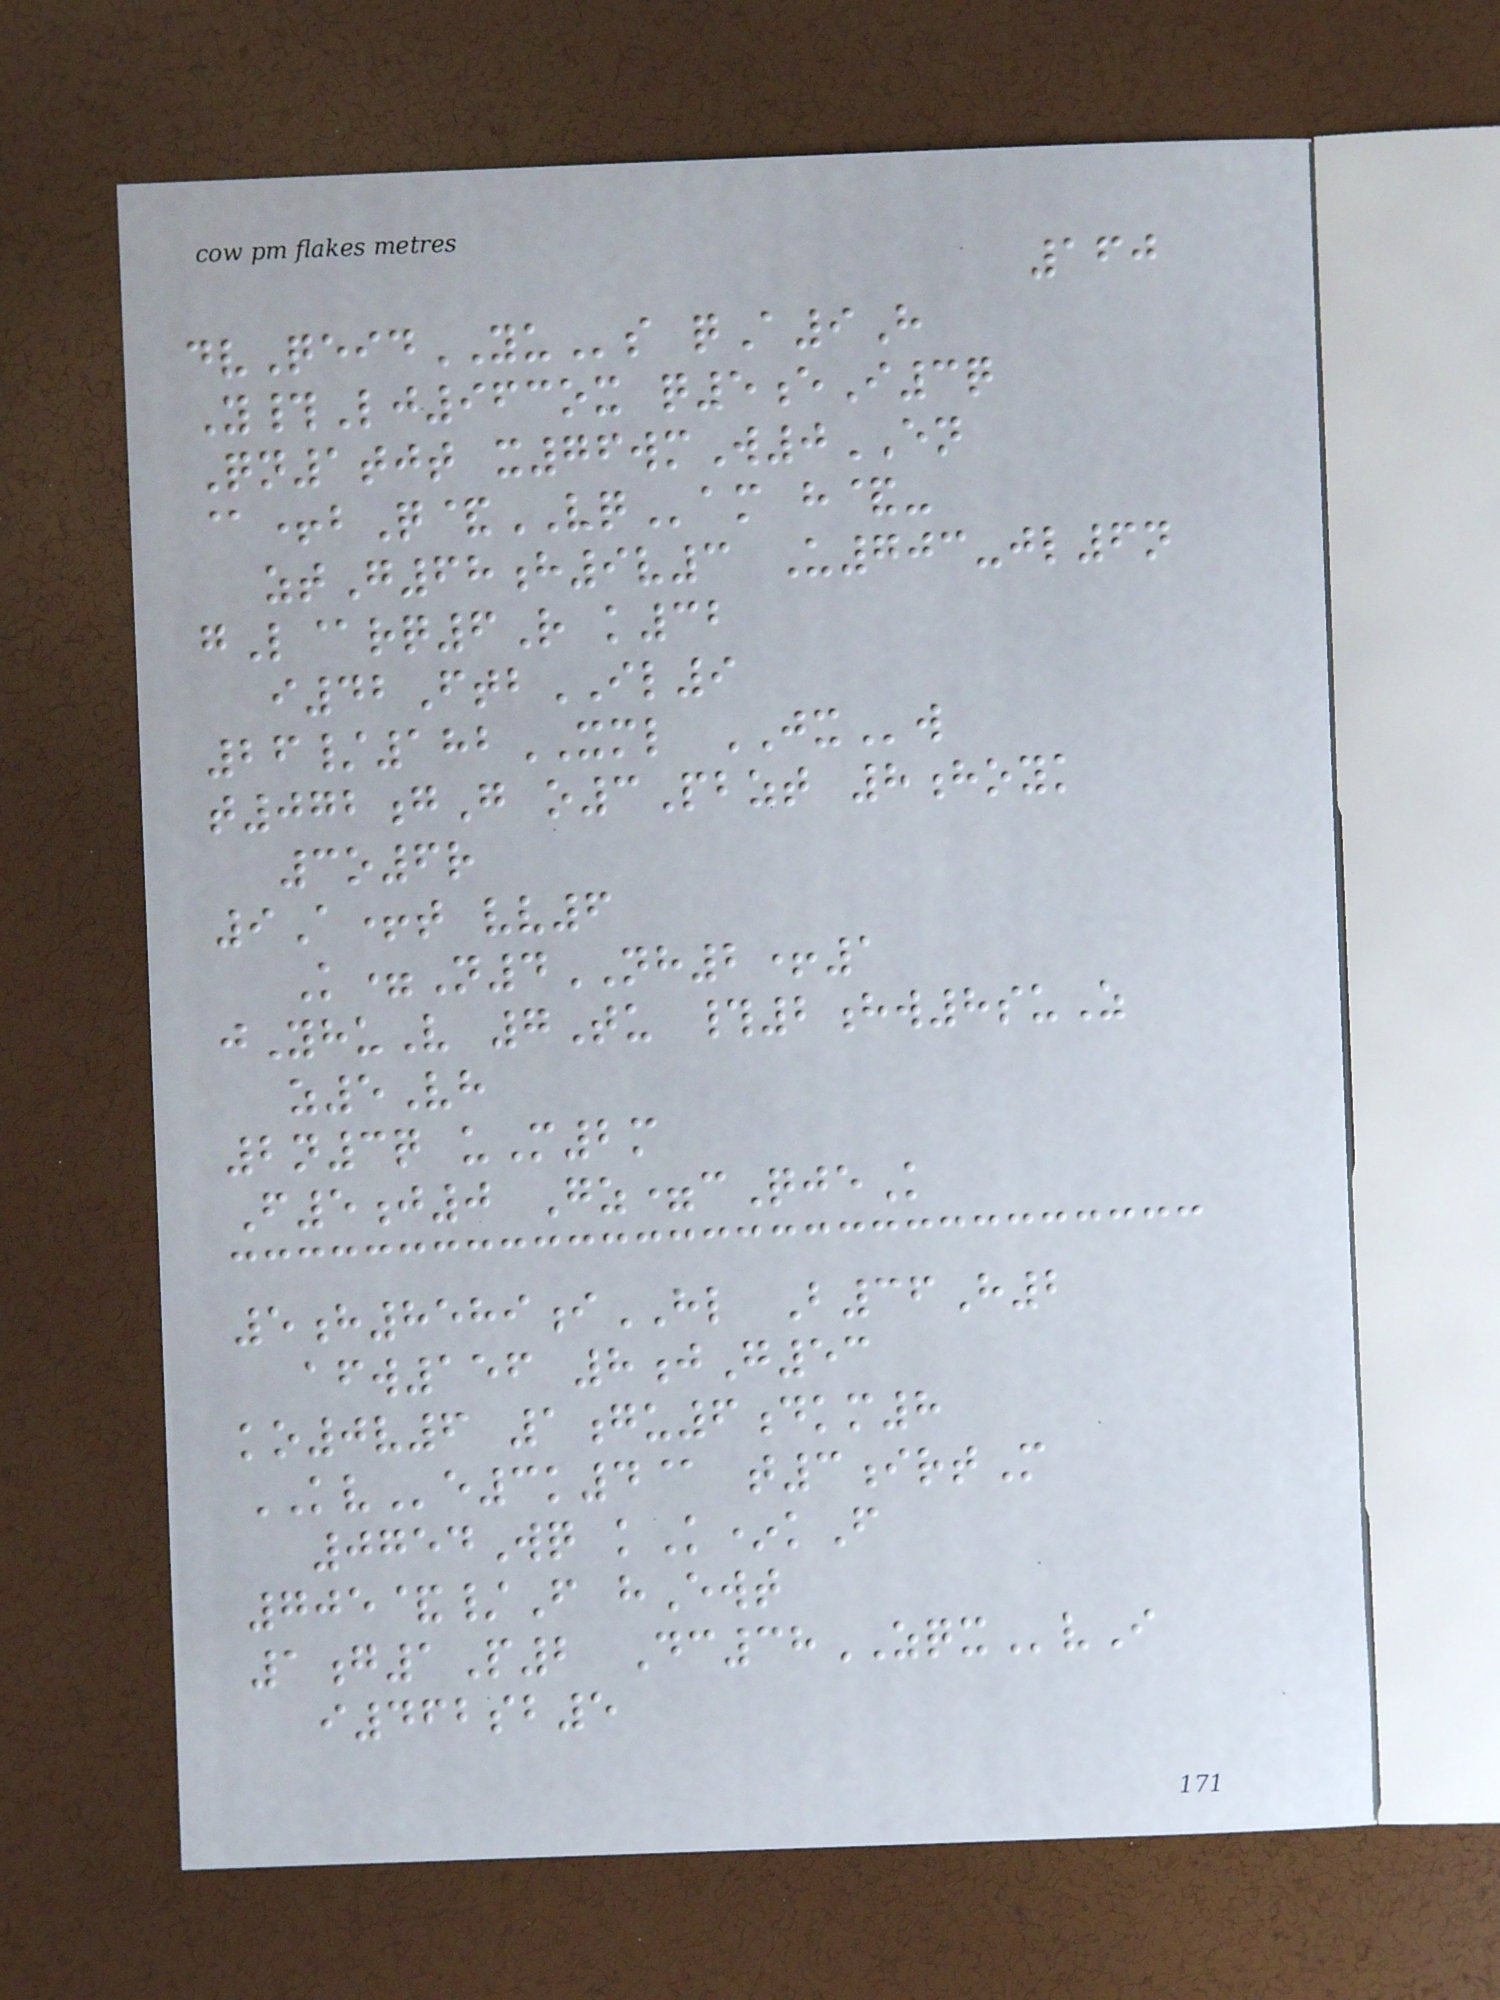160
dvQeidYUs qA9H
Y#Lj963ox q5eI3q
Qn1tjt x76wmW0EN
@+bQ&VQam h&-
ztG68h9v3 U703-jl6n
gL@rq6R k32
i42FtbIL9
26/182XML JXw
t072gG o3Pbzt 8hoyk
3o6r
9A+t vv6
K=N4NH2+1
jYhuV 7Tu #2hw8suZ
z5Vh
2n3q uM2m
F5j0 Gz=cQjeK
5h8589iHL B36H2
afw156 8jG53
ko0v6 1gu6dkm8
KVe3k4@ t3irtM
0754Wq kK*kF
705&/F hEwt
1g1P2 Dc38ZQXvI
i462sb5
